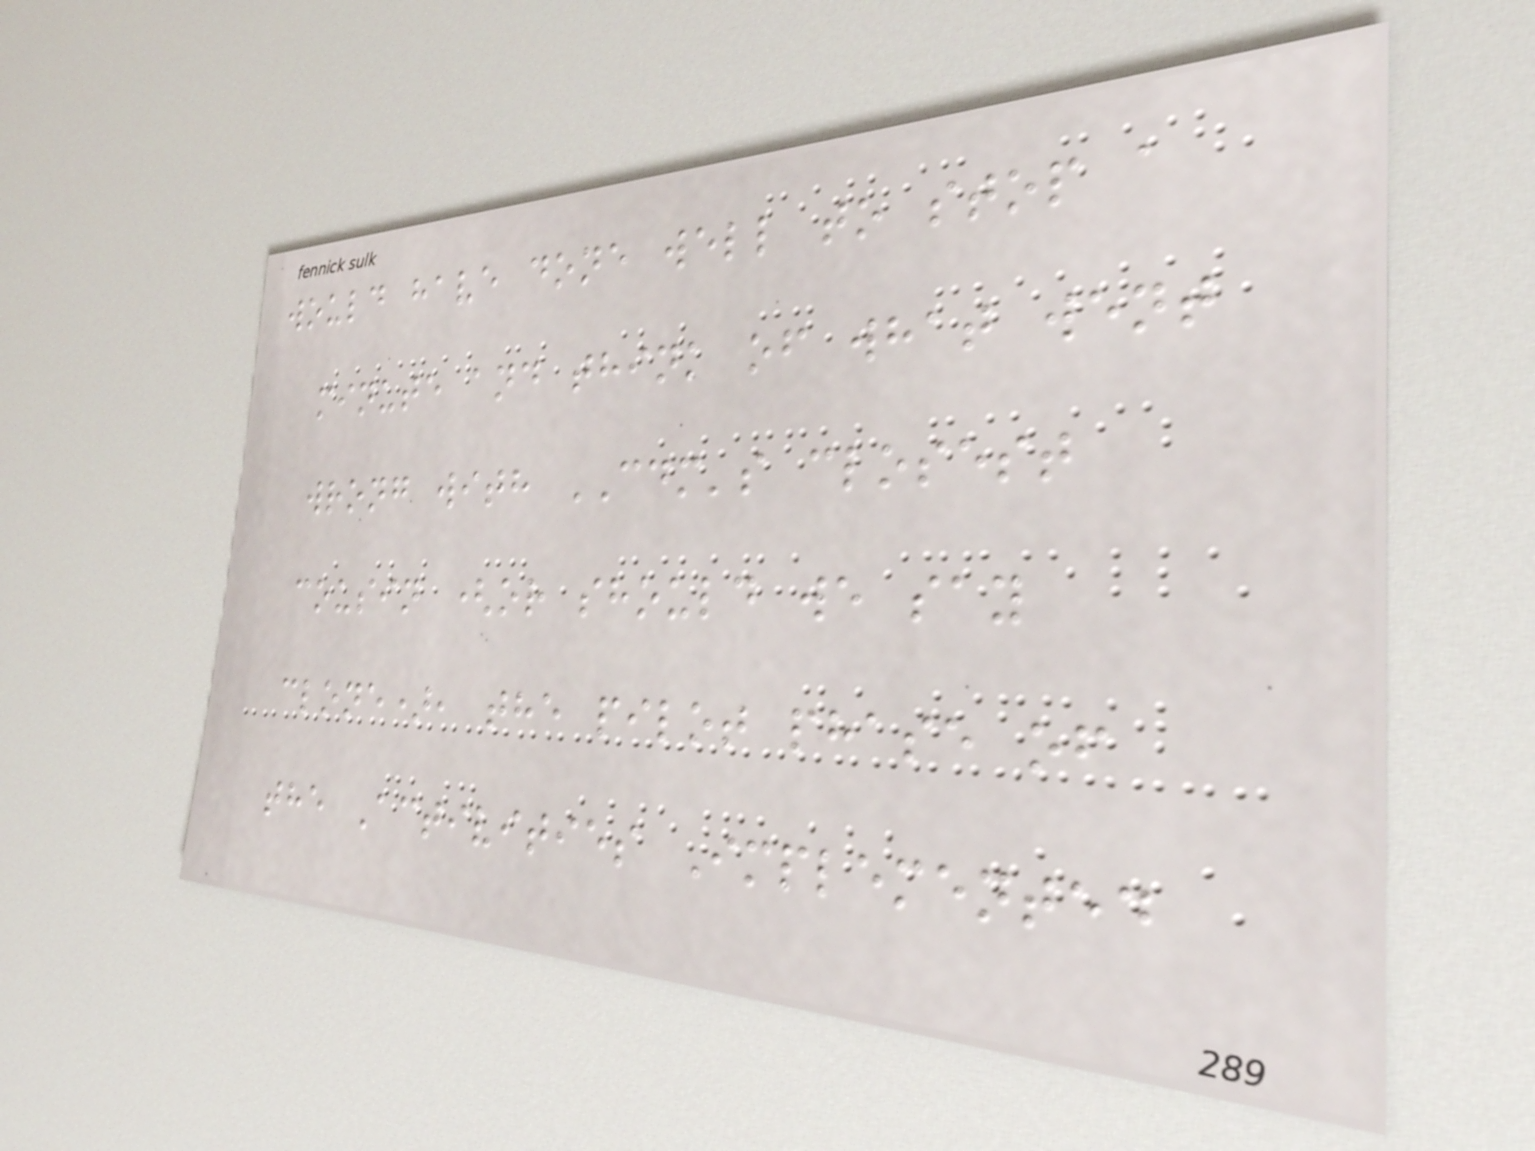would have done well to stop a
minute and think of what went
wrong with CDM's closest
cousin (or should we say
clone), the pilot phase of
the Activities Implemented
